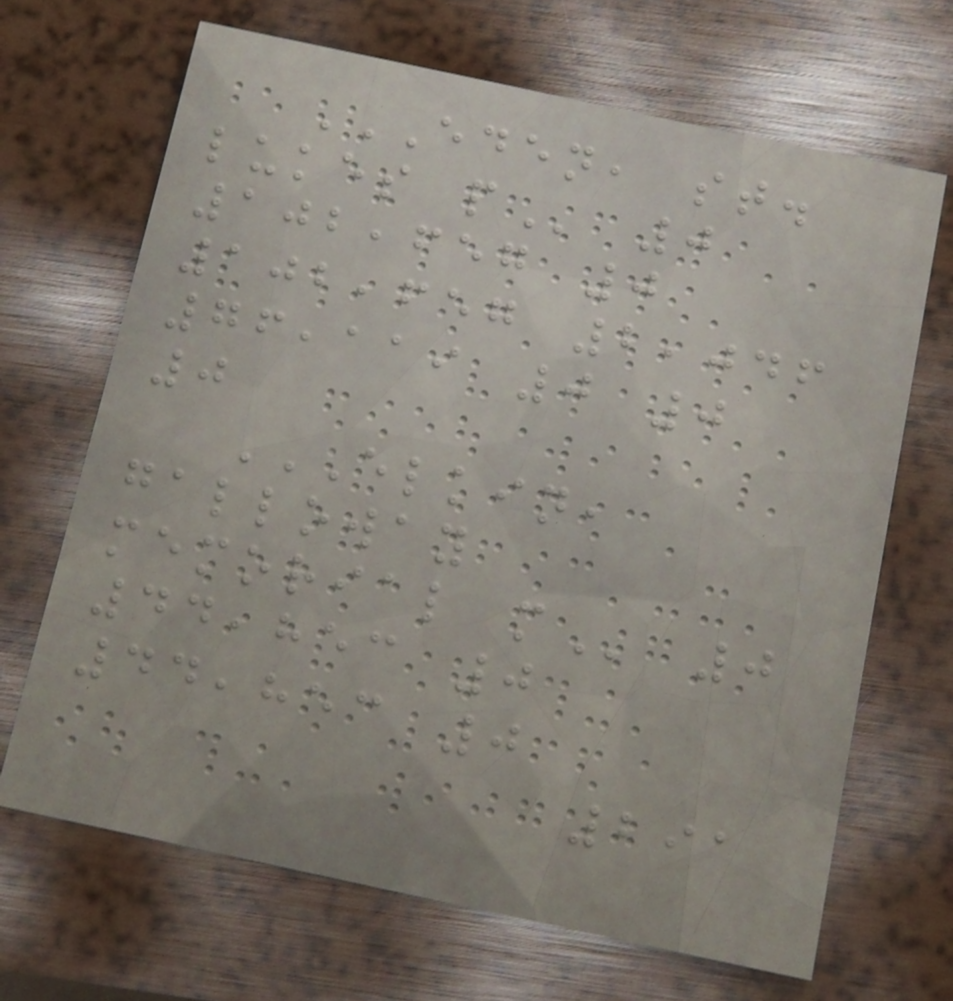EDEN, ST.
LUKES P 0
102,657 0
102,657 2,046
76,119 0 0
0
ELKIN,
GALLOWAY
MEMORIAL M 0
44,853 0
44,853 0
291
